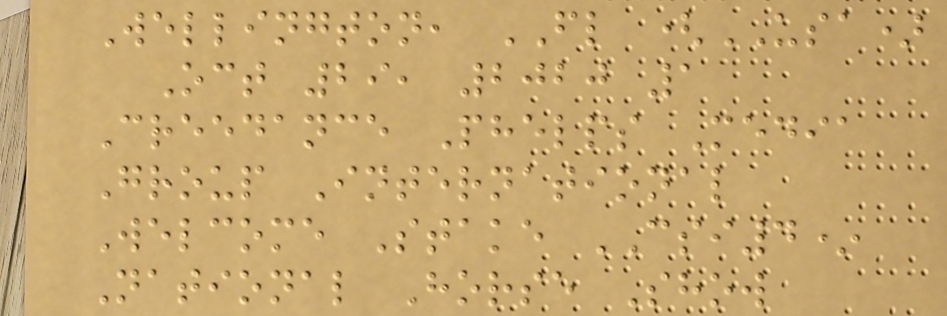Wellington, FL (USA)
Oct 29, 2020 1
Creedance Phelps Media
Group International
Welcome Stake CSI4*
National Horse Show
